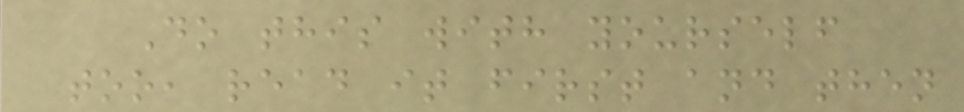Do this with yourself
too, read it first and then
